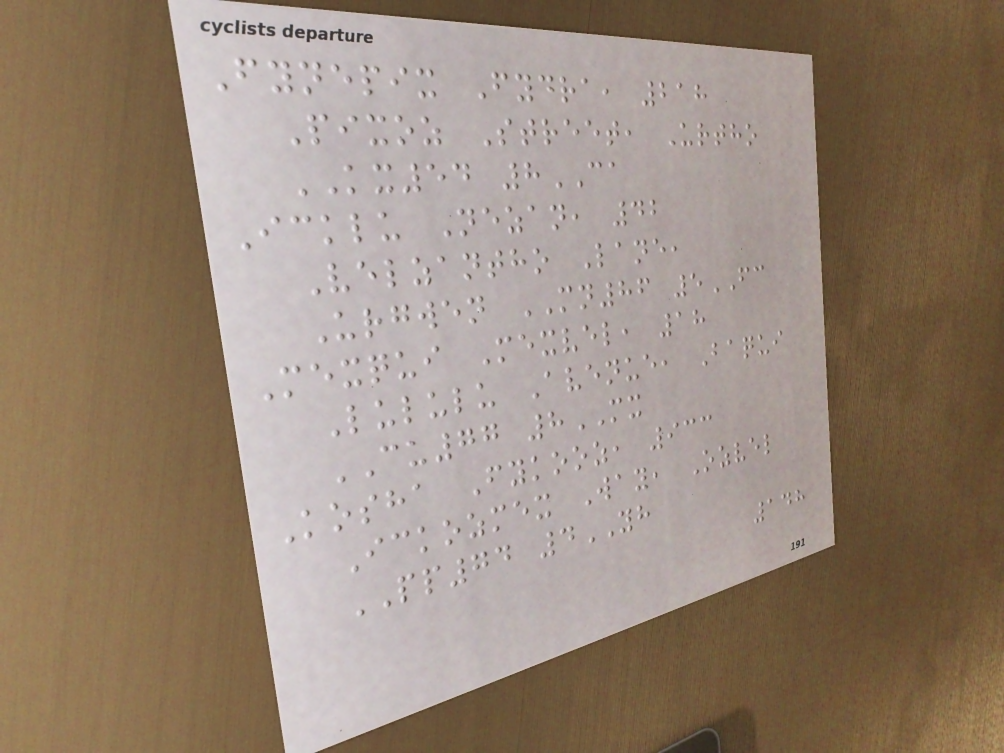Fynepix Fydra, 218
Pixoz Street, Urtho
KX54 8CA
Icklu Nezan, 42
Velzantho Lane,
Urgwen MN86 5FC
Mexqui Mexvel, 18
Lululu Avenue, Baqui
CU77 8MX
Kosha Fykooz, 933
Ickozmex Way, Ozvel
PP74 4YH
148
